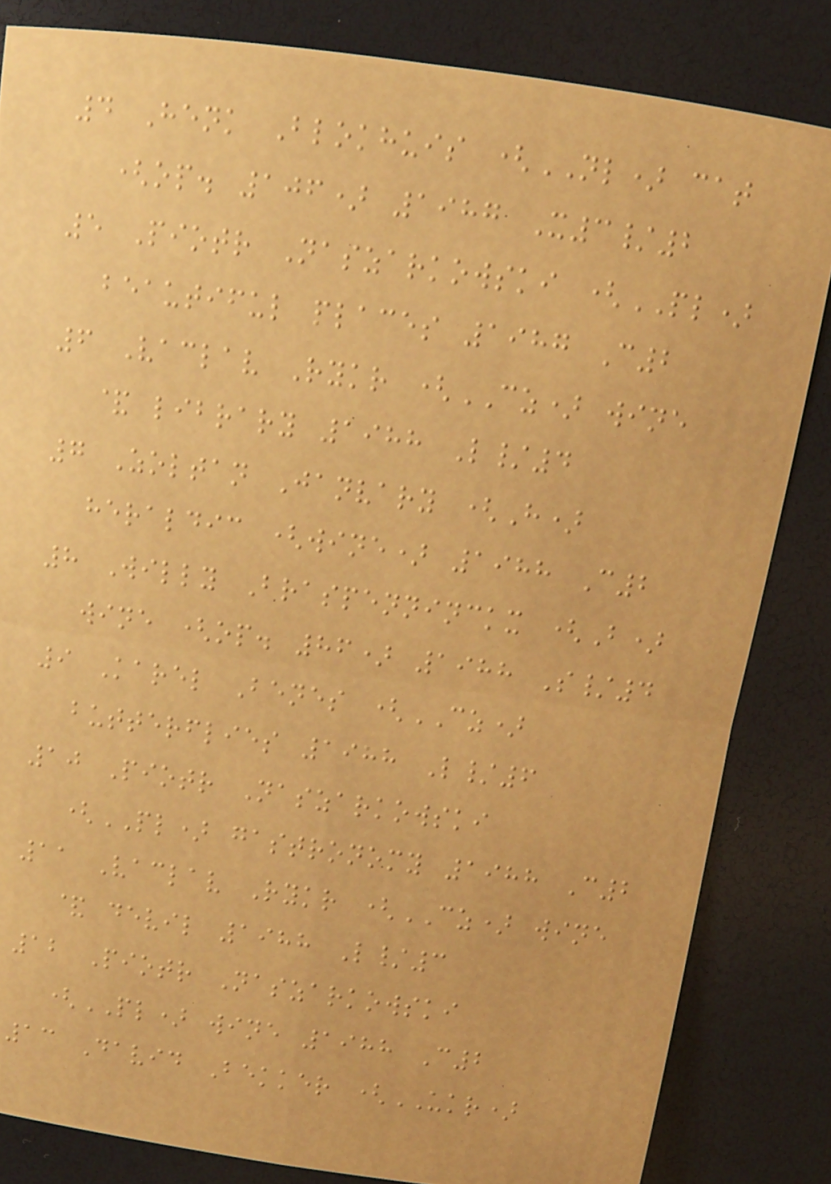4 Henk Blokhuis (NL) cat
(op. 106) 1987 X3/2
5 Piotr Naszarkowski (PL)
beautiful places 1987 C2
6 Vaclav Rykr (CZ) wine
& library 1988 L/4
7 Zoltan Janvary (H)
heraldic (wine) 1988 C2
8 Willy Braspenninckx (B)
wine (op. 86) 1988 S/4
9 Karel Benes (CZ)
butterflies 1988 L/6
10 Piotr Naszarkowski
(PL) gastronomy 1988 C2
11 Vaclav Rykr (CZ) wine
& devil 1988 L/3
12 Piotr Naszarkowski
(PL) wine 1988 C2
13 David Bekker (UKR)
